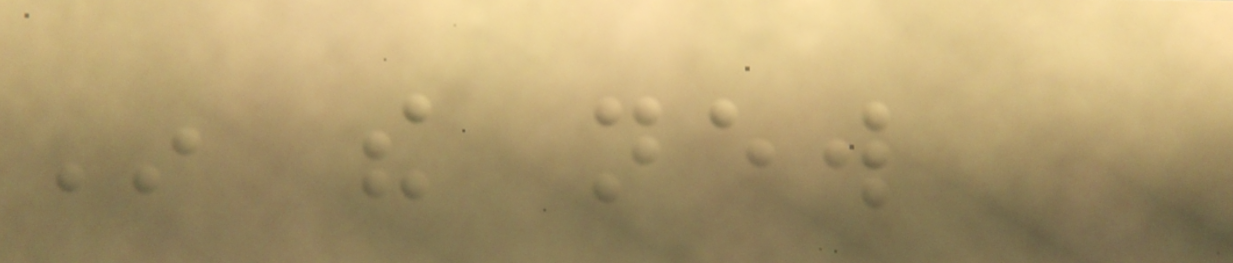In the new
